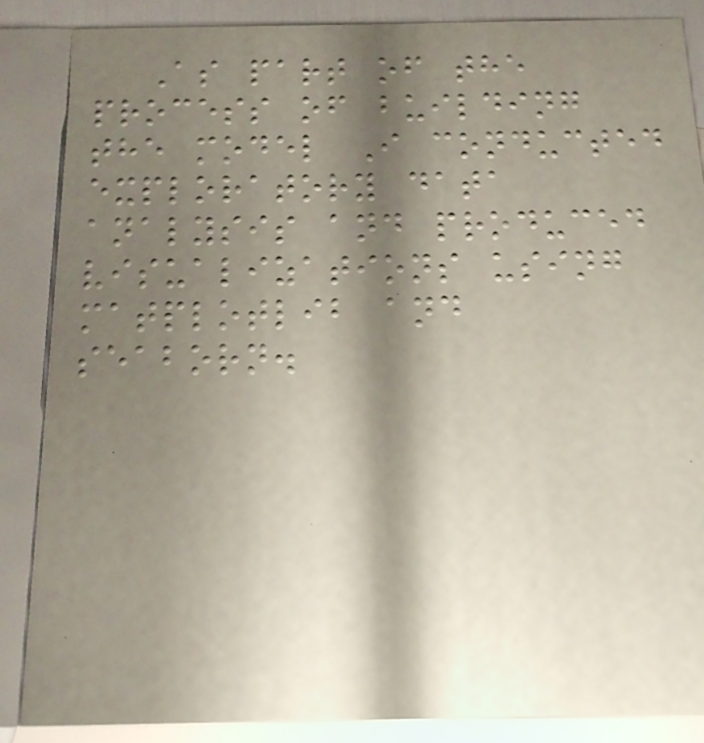As part of the
process of building
the model I conducted
exploratory data
analysis and produced
visualizations using
matplotlib and
seaborn.
